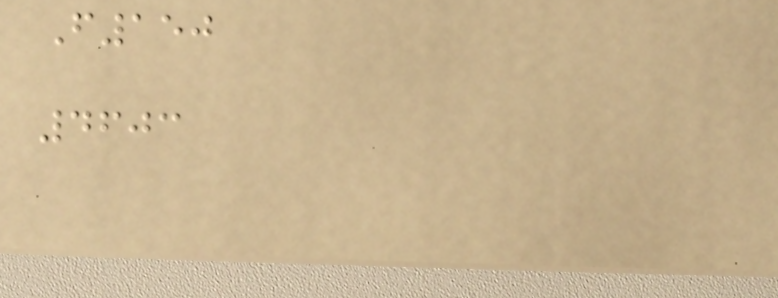F150
4603
